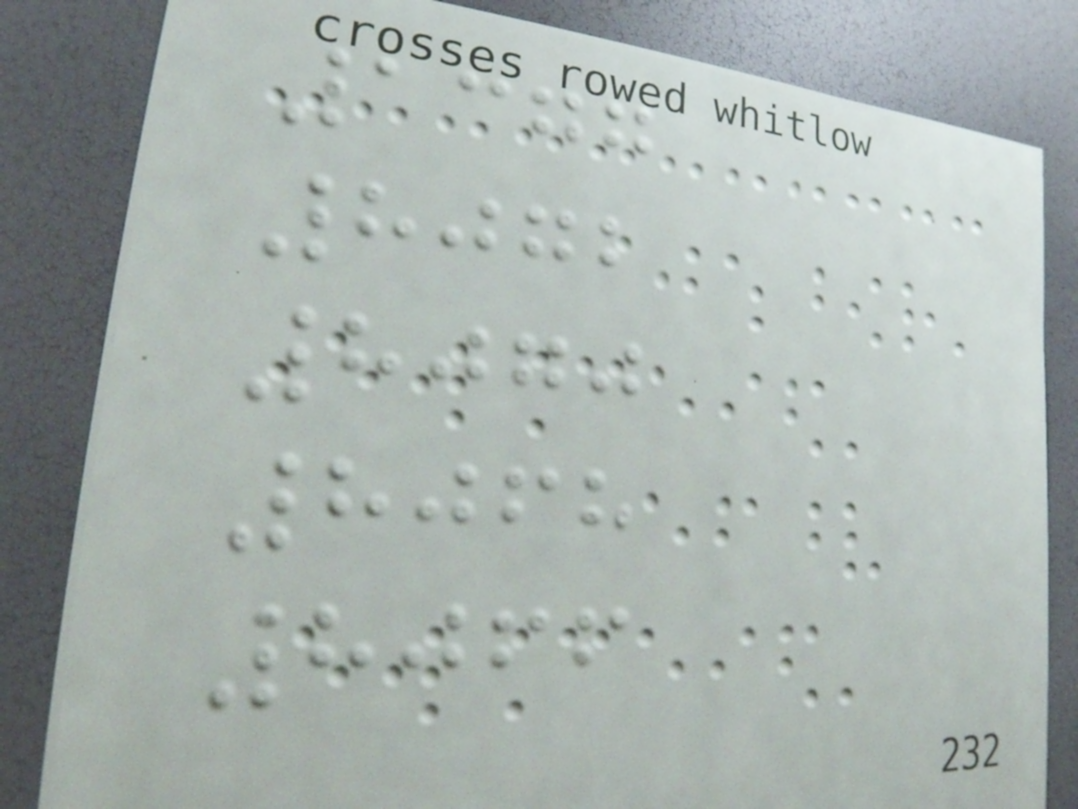1377
8072
8070
8068
8066
